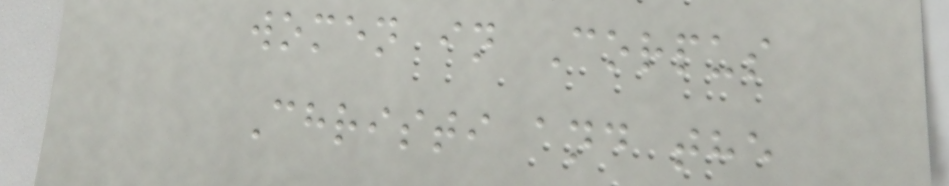women in Corpus
Christi and the
